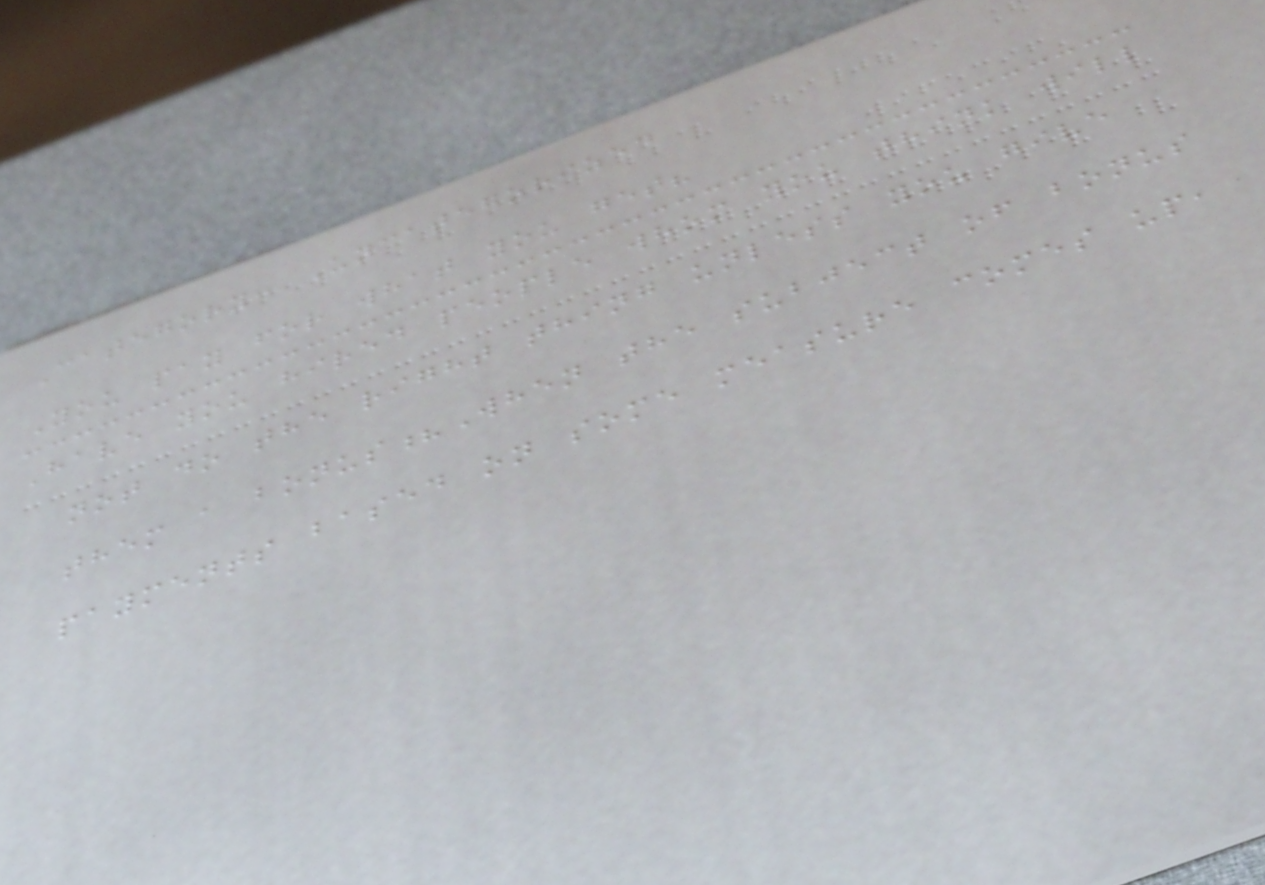Category: Uncategorized
You pay for what you get?
Have you hired people whom you think will
not do the right thing unless you give
them a bonus?When the subject of bonus
payments based on some measure comes up,
